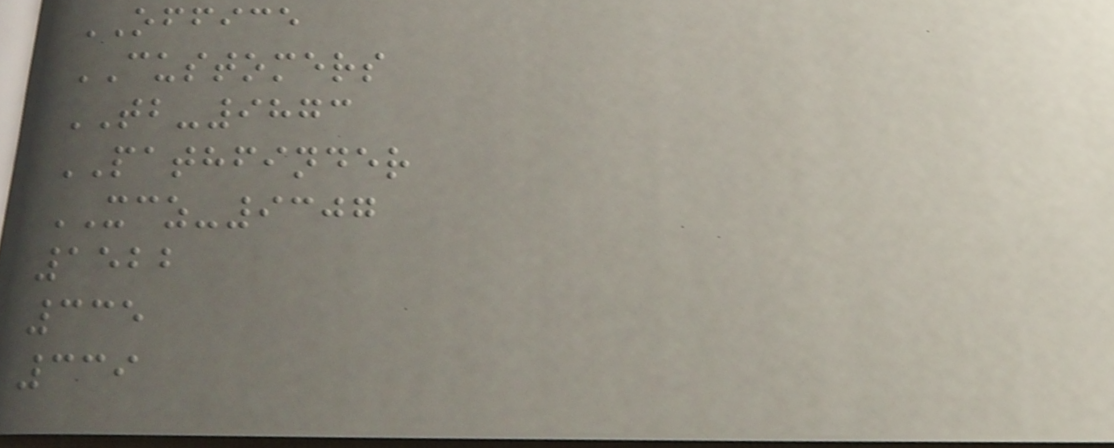OFFICE
CUSTOMERS
TB-9873
PATHFINDER
XCZ-9307
1522
335
339
